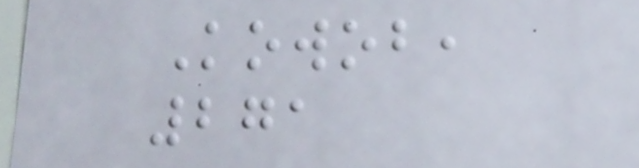Kowob,
271
